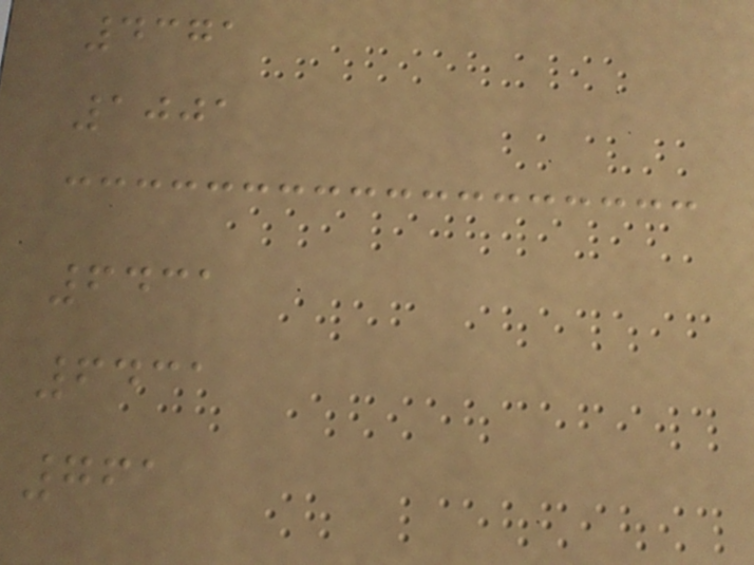4371
1001
6431
6431
761
